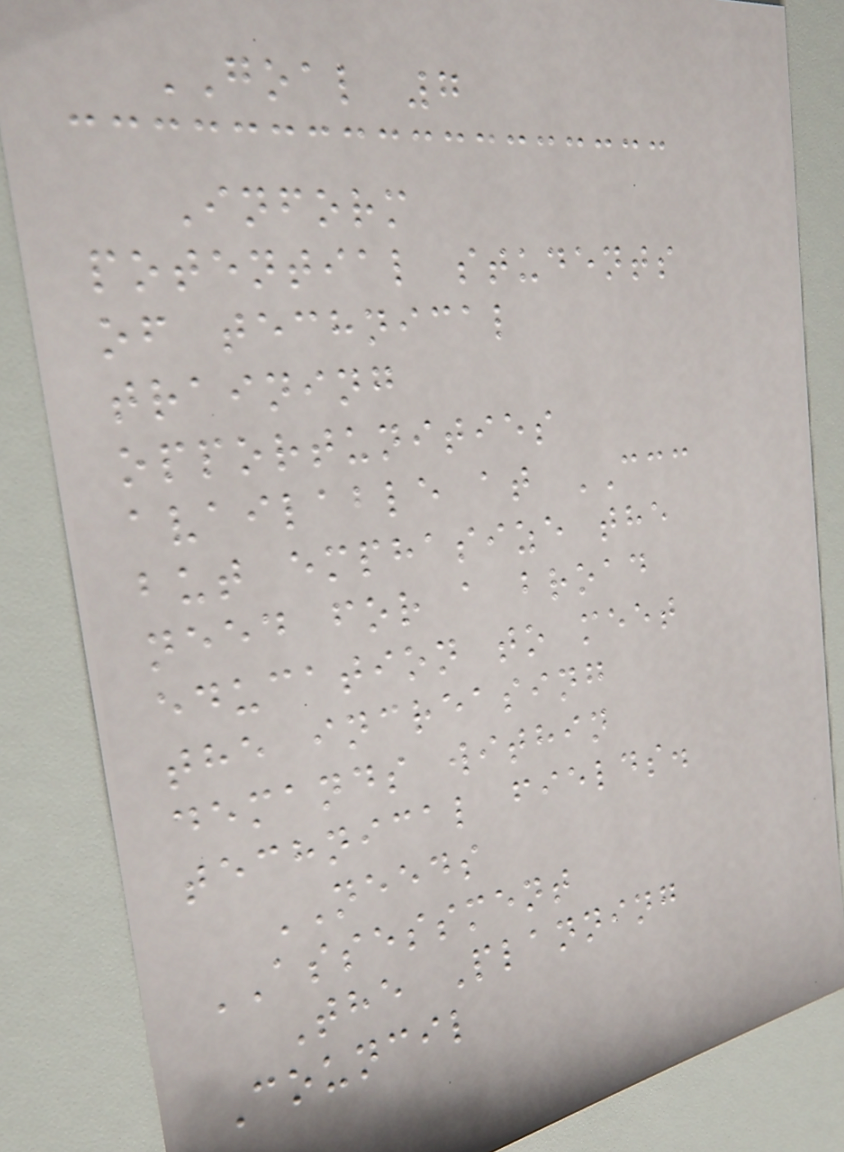GOAL 7
Inform
potential students
of technical
training
opportunities
available at CCC
but emphasize the
need for a broad
education to meet
the increasing
demands within
technical fields.
NEEDS
ASSESSMENT
The Planning
Council
